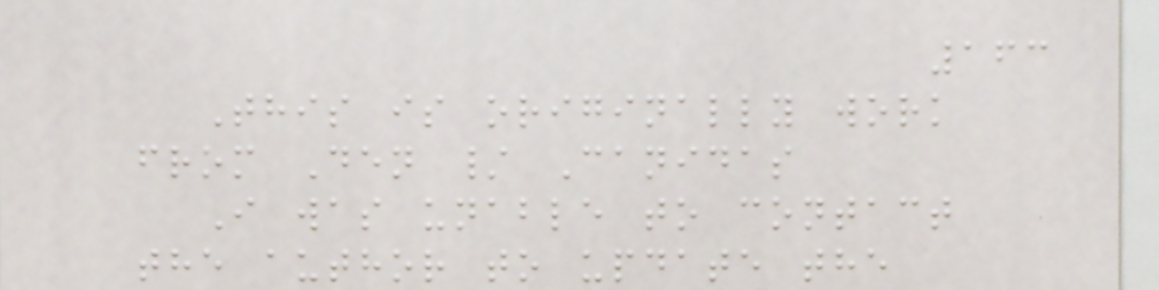163
This is originally work
from Den / Canidas
I was unable to contact
the author to update the
